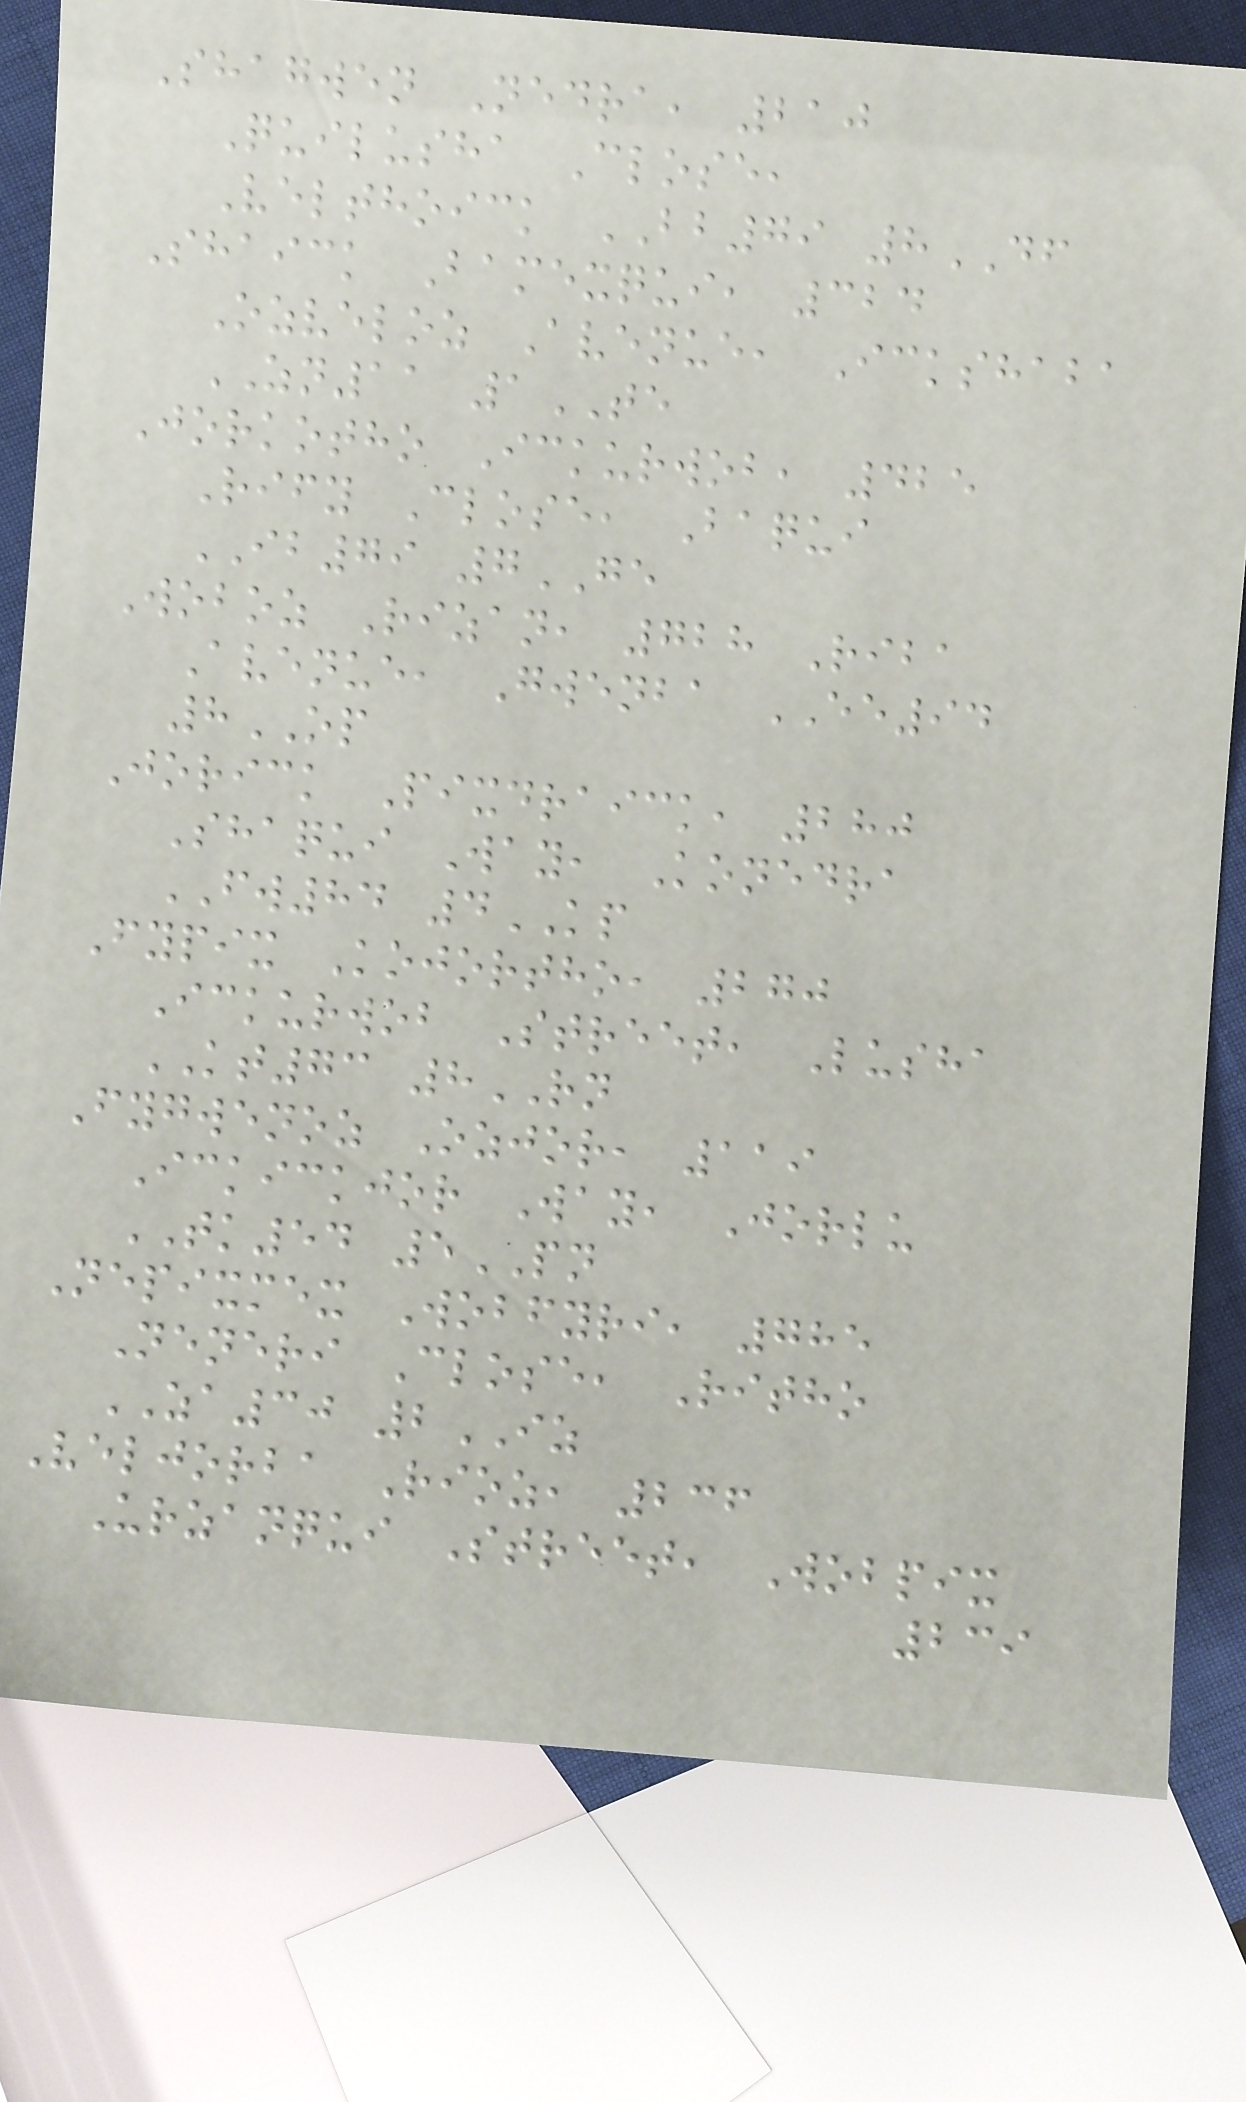Shagwen Nedra, 210
Quilusha Close,
Velthoick BB79 8DF
Shaick Bamexqui, 324
Ozveloz Avenue, Ickshaba
ZN11 1TE
Jorkotho Ickurwob, 425
Rify Close, Baqui
IB79 7GE
Woboz Rizan, 728 Riba
Avenue, Gwenba EE94
8OP
Jorick Pixdraick, 280
Shaqui Way, Konedra
FW84 4KP
Fypix Kojortho, 270
Ickurwob Street, Lusha
KT73 8RN
Fygwenoz Ozjor, 119
Ickickjor Way, Jorlu
TK54 5PN
Nepixmex Wobfyri, 785
Neneri Close, Ritho
ZA30 2IZ
Veljorba Rioz, 236
Urzanqui Street, Wobpix
239
